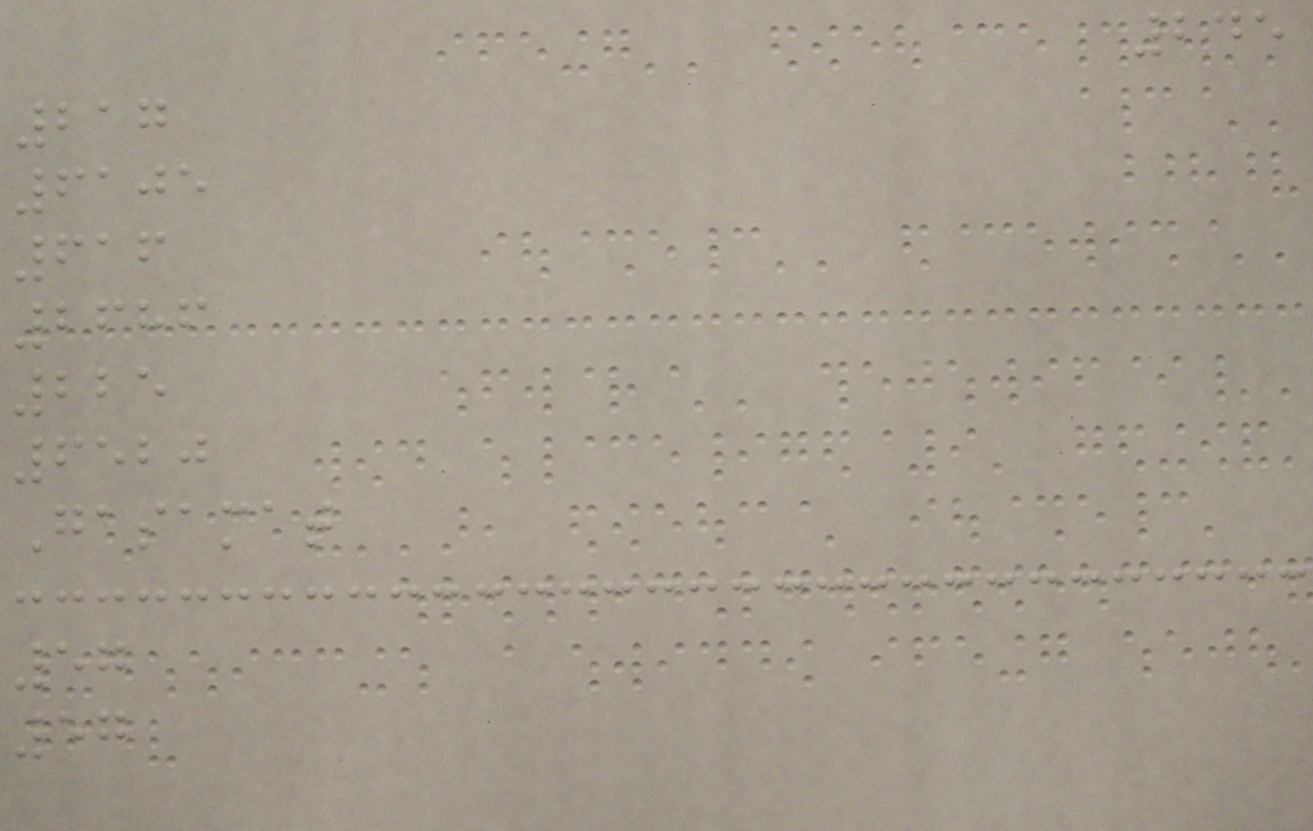245
217
6105
616
2686
225
6520
Gasamat
57
57
